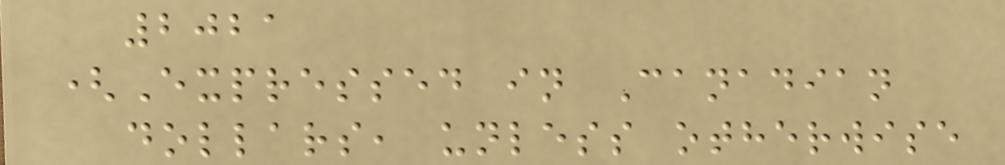2021
(Expressed in Canadian
dollars, unless otherwise
